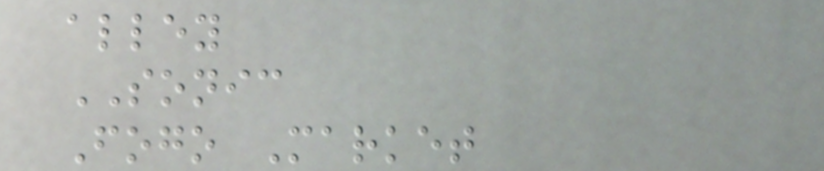alley
SONIC
Fogo Market
